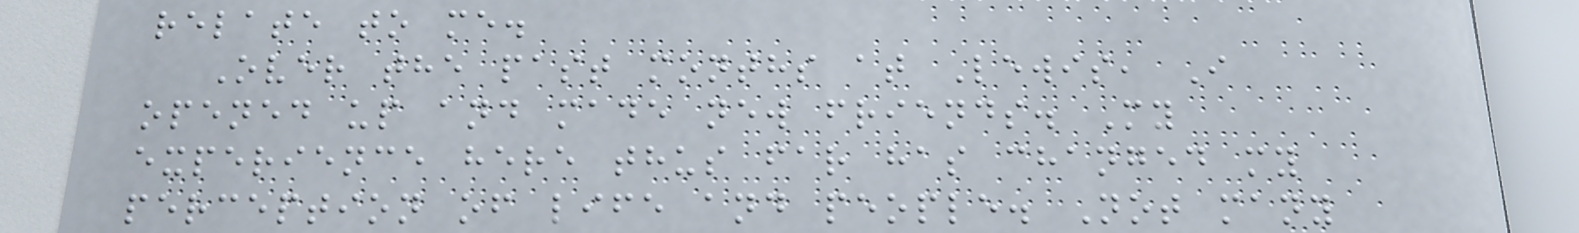relate to me.
Over the past months at Lewis, I
opened up and made new friends. My
experience here thus far has changed my
perception of life and people. Not many
